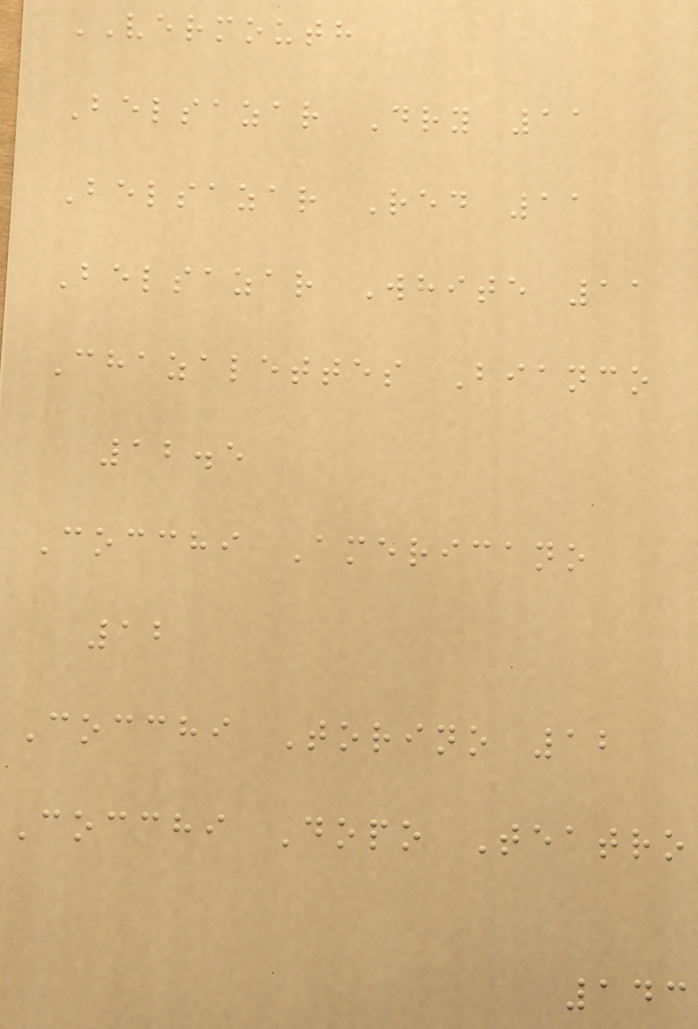VERMOUTH
Belsazar Dry 11
Belsazar Red 11
Belsazar White 11
Chazalettes Bianco
12.5
Cocchi Americano
12
Cocchi Torino 12
Cocchi Dopo Teatro
143
